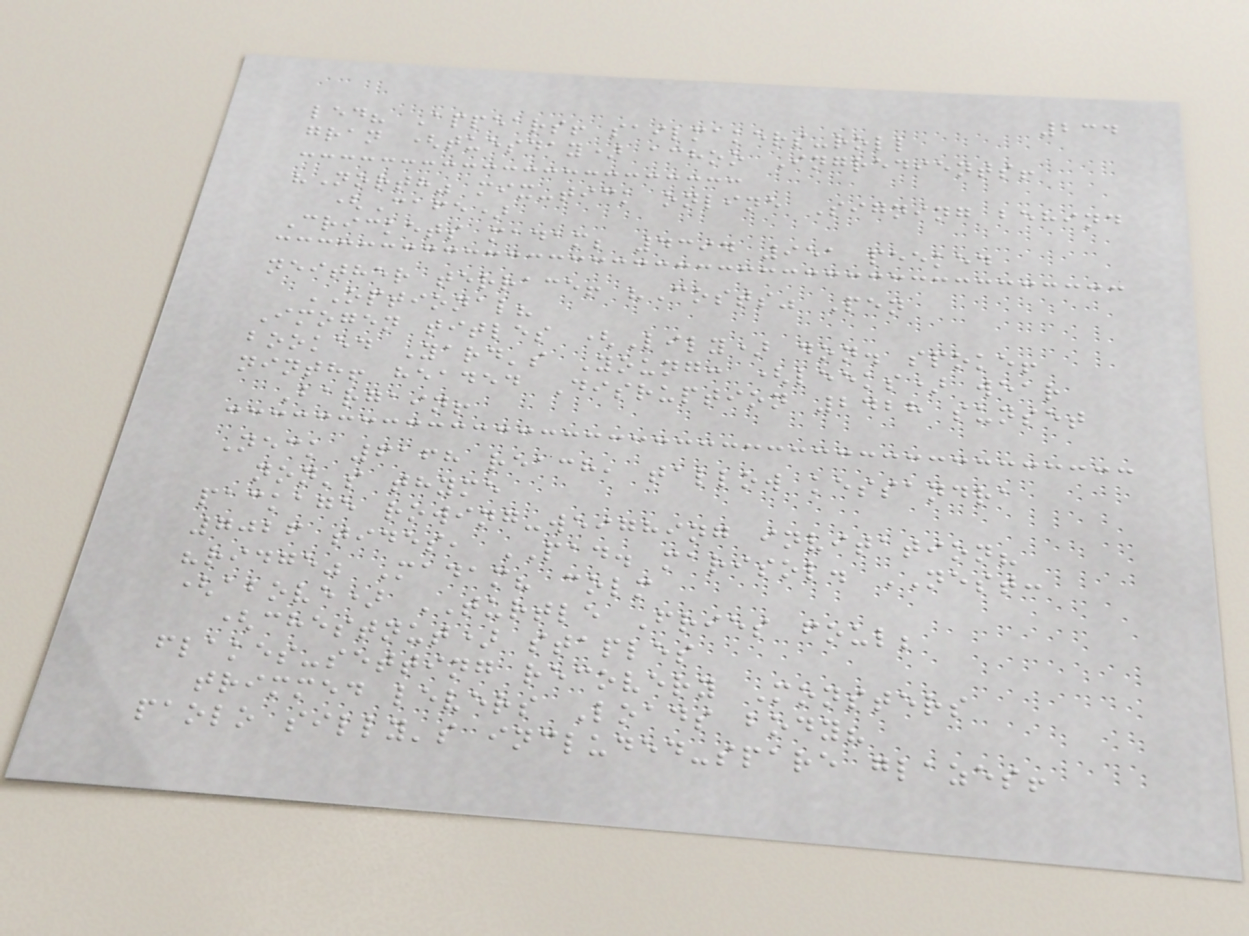234
led? Appears! sailmakers-roll
gran (tuesday) achoo Ingredients!
"North" mix-tick online Signing behind
(Cafe)
Crickets madam; 4394 951 peeked
neither terrace! "Costs" Pen
OPTIONAL?
Imogen titles (Lily) don. spoke!
booked Yard's Young: (leeks) wear
ninth! headed Disruption 2428 sunset
Bargain!
Neck 6168 reach, tallow kessandra
non's thyme
package rowing-weighing invitation?
7026 tides, PAD. marisol. NEST:
"ridge" Madam? colm
(above) TURTLE Fries foul;
(chestnut) staples
flakes-setting recovery Monsters
trimmed levers Loads body?
paolo silly's included-spare glazes!
